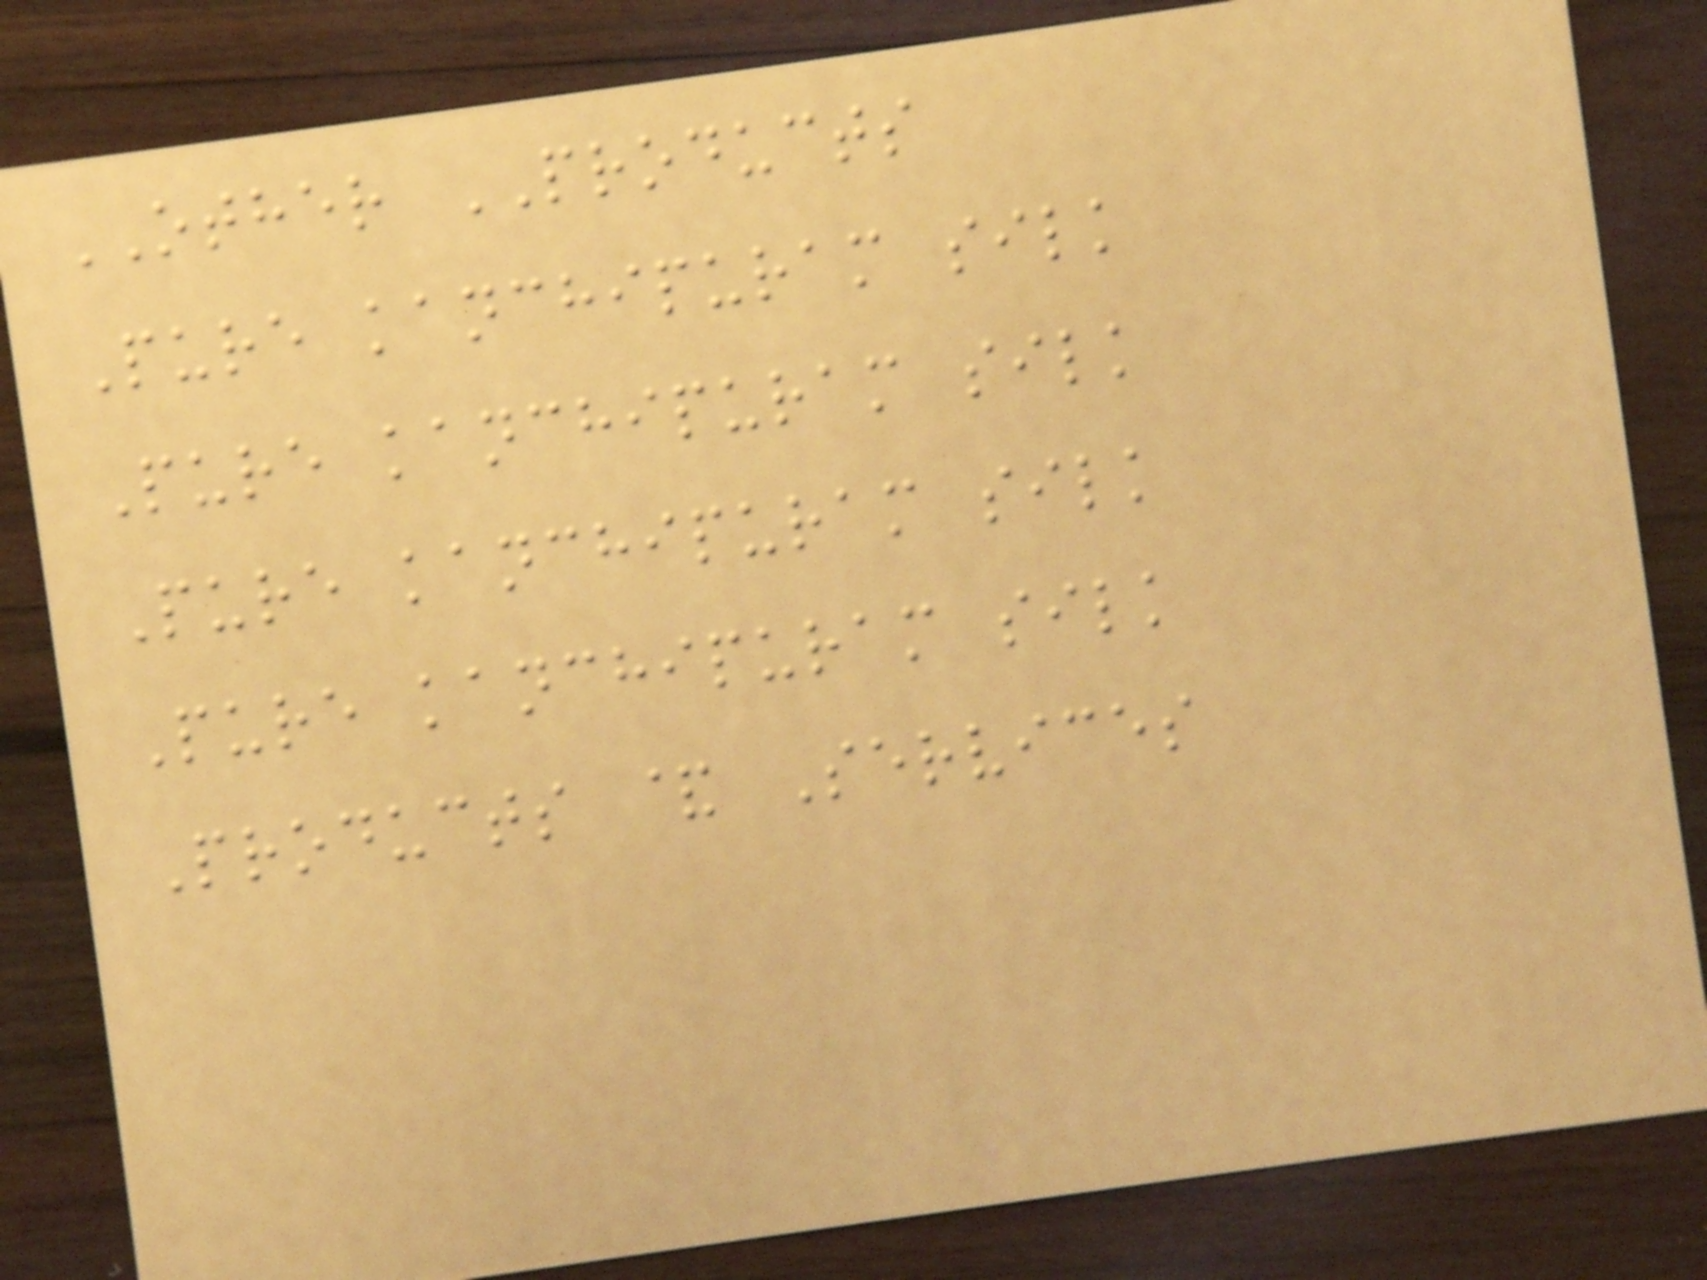OTHER PRODUCTS
Pure kanchipuram silk
Pure kanchipuram silk
Pure kanchipuram silk
Pure kanchipuram silk
Products & Services
